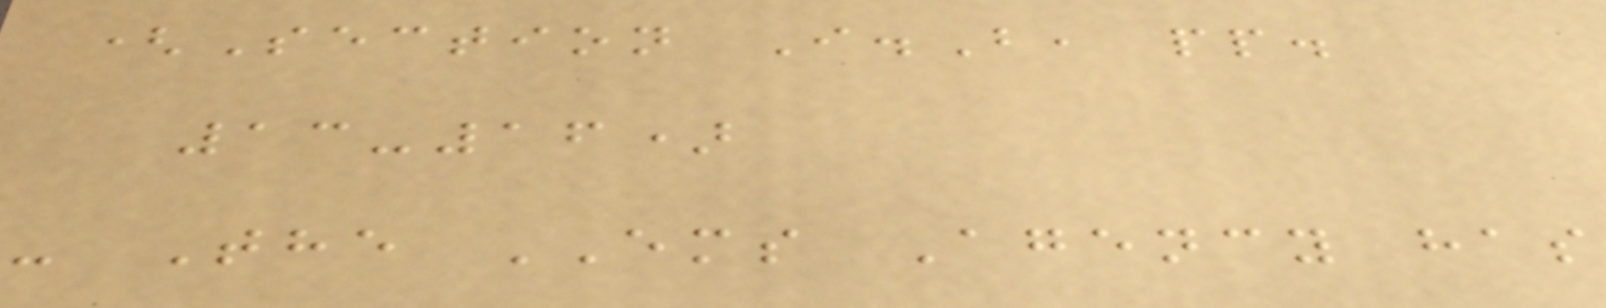(Section I.B, pp.
13-16)
- The EMS Agency has
